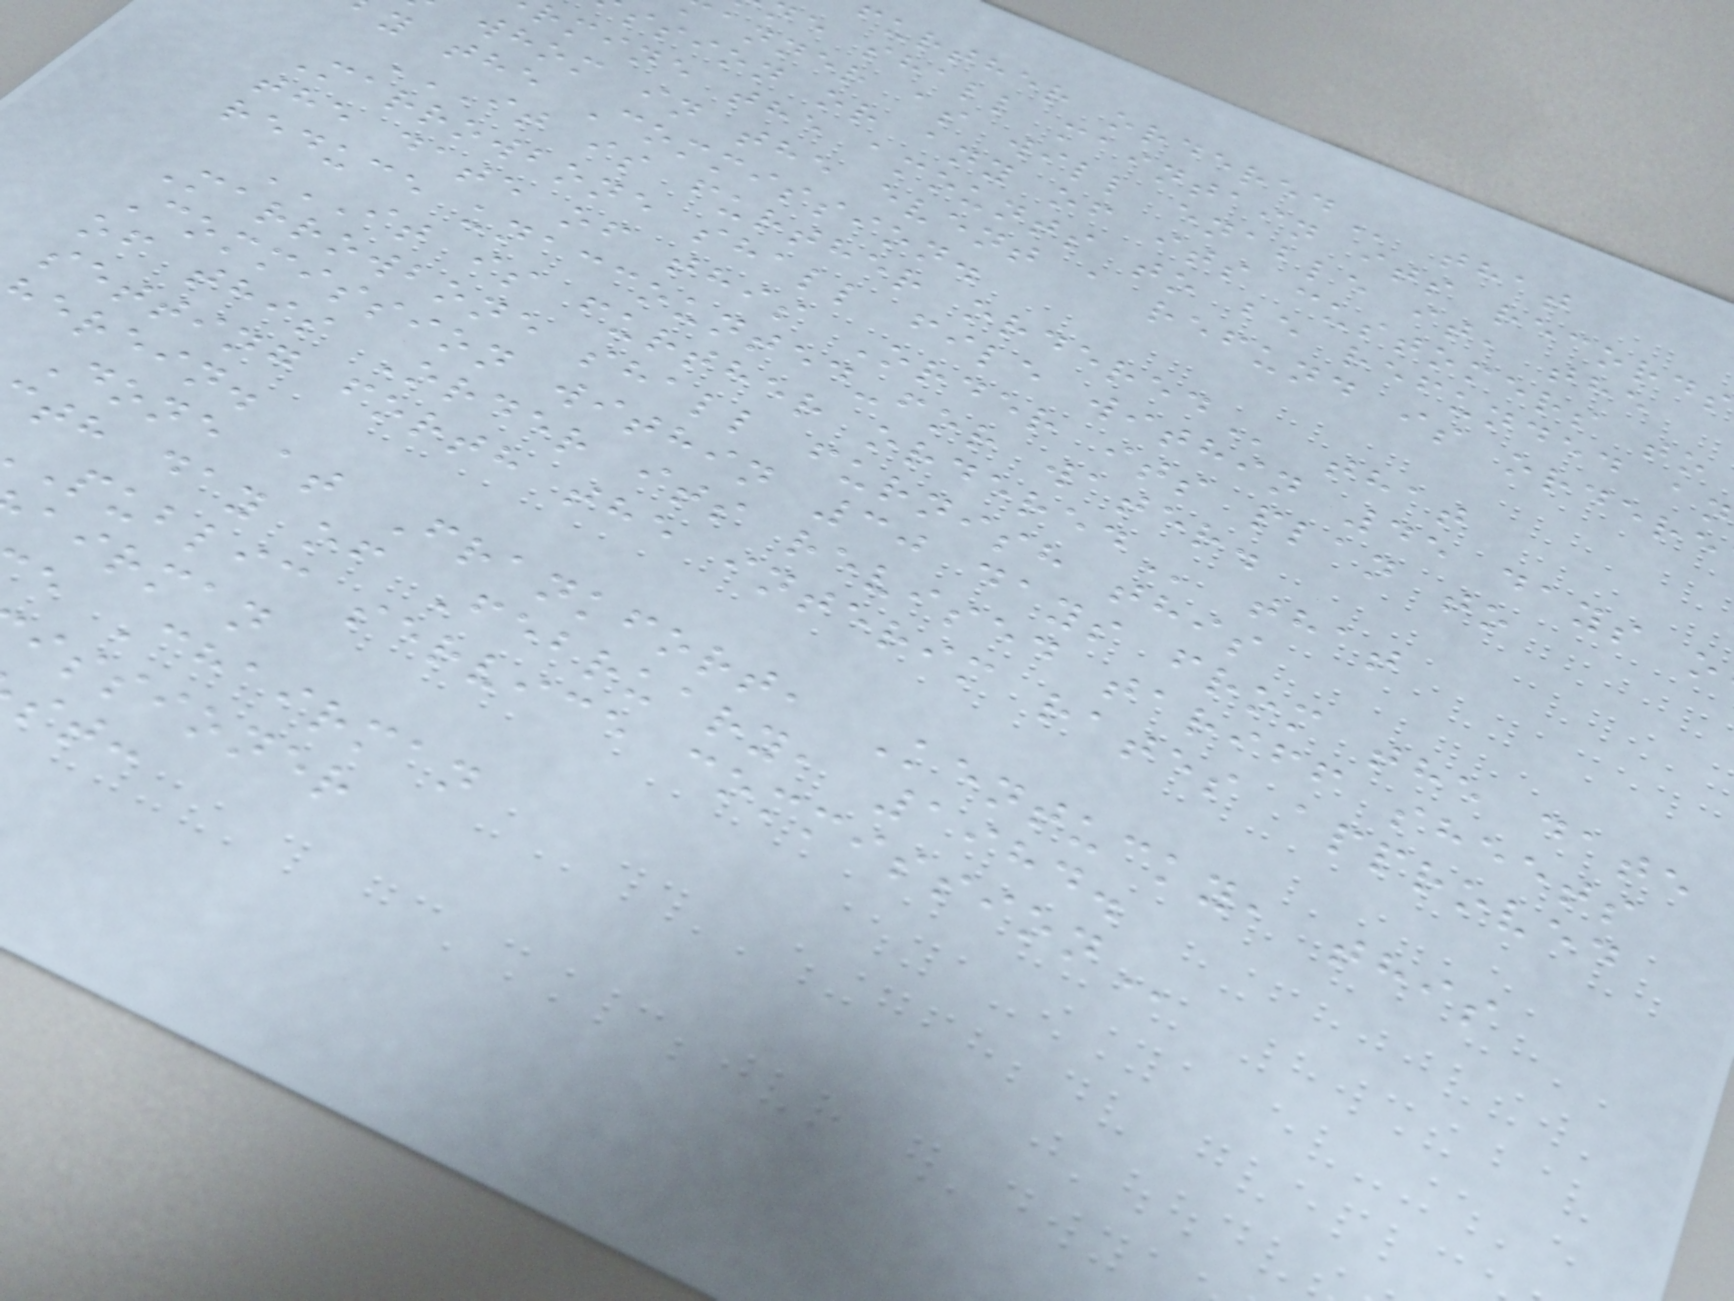e shall maintain its records
anner as will enable it, the
ssion or any of its customers to
rmine the amounts to be refunded an
whom in the event a refund is ordere
y the Commission.
IT IS FURTHER ORDERED that
Marrowbone shall file within 45 days o
the date of this Order its plan to
reduce unaccounted-for water.
IT IS FURTHER ORDERED that
Marrowbone shall furnish this
Commission within 30 days from the date
of this Order its revised tariff sheets
setting forth the interim rates approved
erein.
Done at Frankfort, Kentucky, this
th day of February, 1984.
public service
airman
e Chairman
issioner
